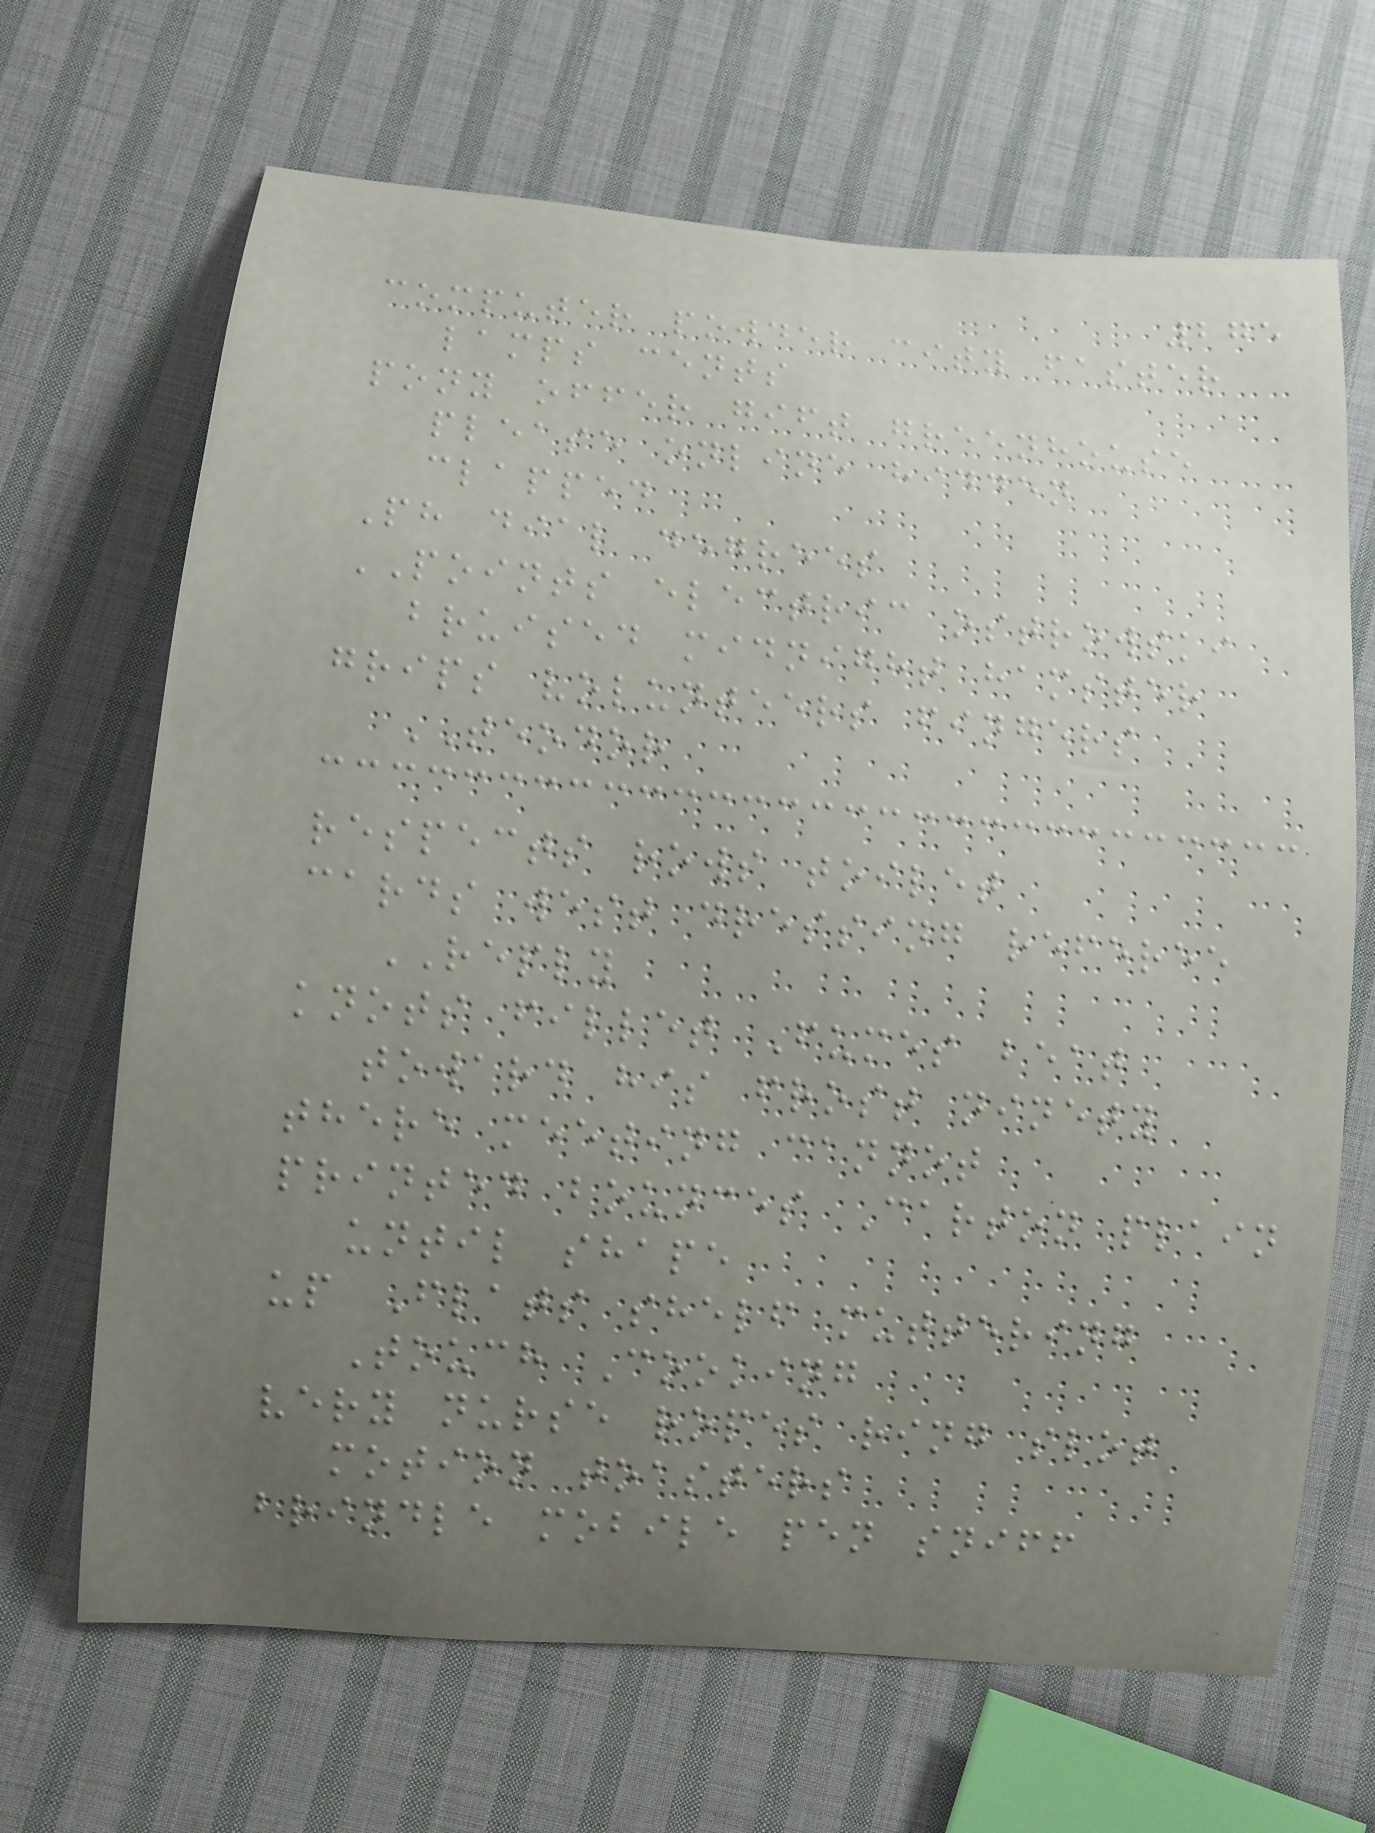275
computer powder city faster
lamps cents
pony offer gift greenhouse
please online hidden
clapped
Ph dial degrees
POINTS electric ostrowski
bruised midnight hamster
grips volunteers fingers
TEODOR
respects rows toilet
cards west dressing referee
REPLY
knots fillet Fumes beat
toward his frost ninety
there meeting cannot
printed bounces Carton plain
until shape
up Flats shelf muttering
Touch Cooking
very nurse ropes ring slot
motion toasters
brindle mobile pen sniff
